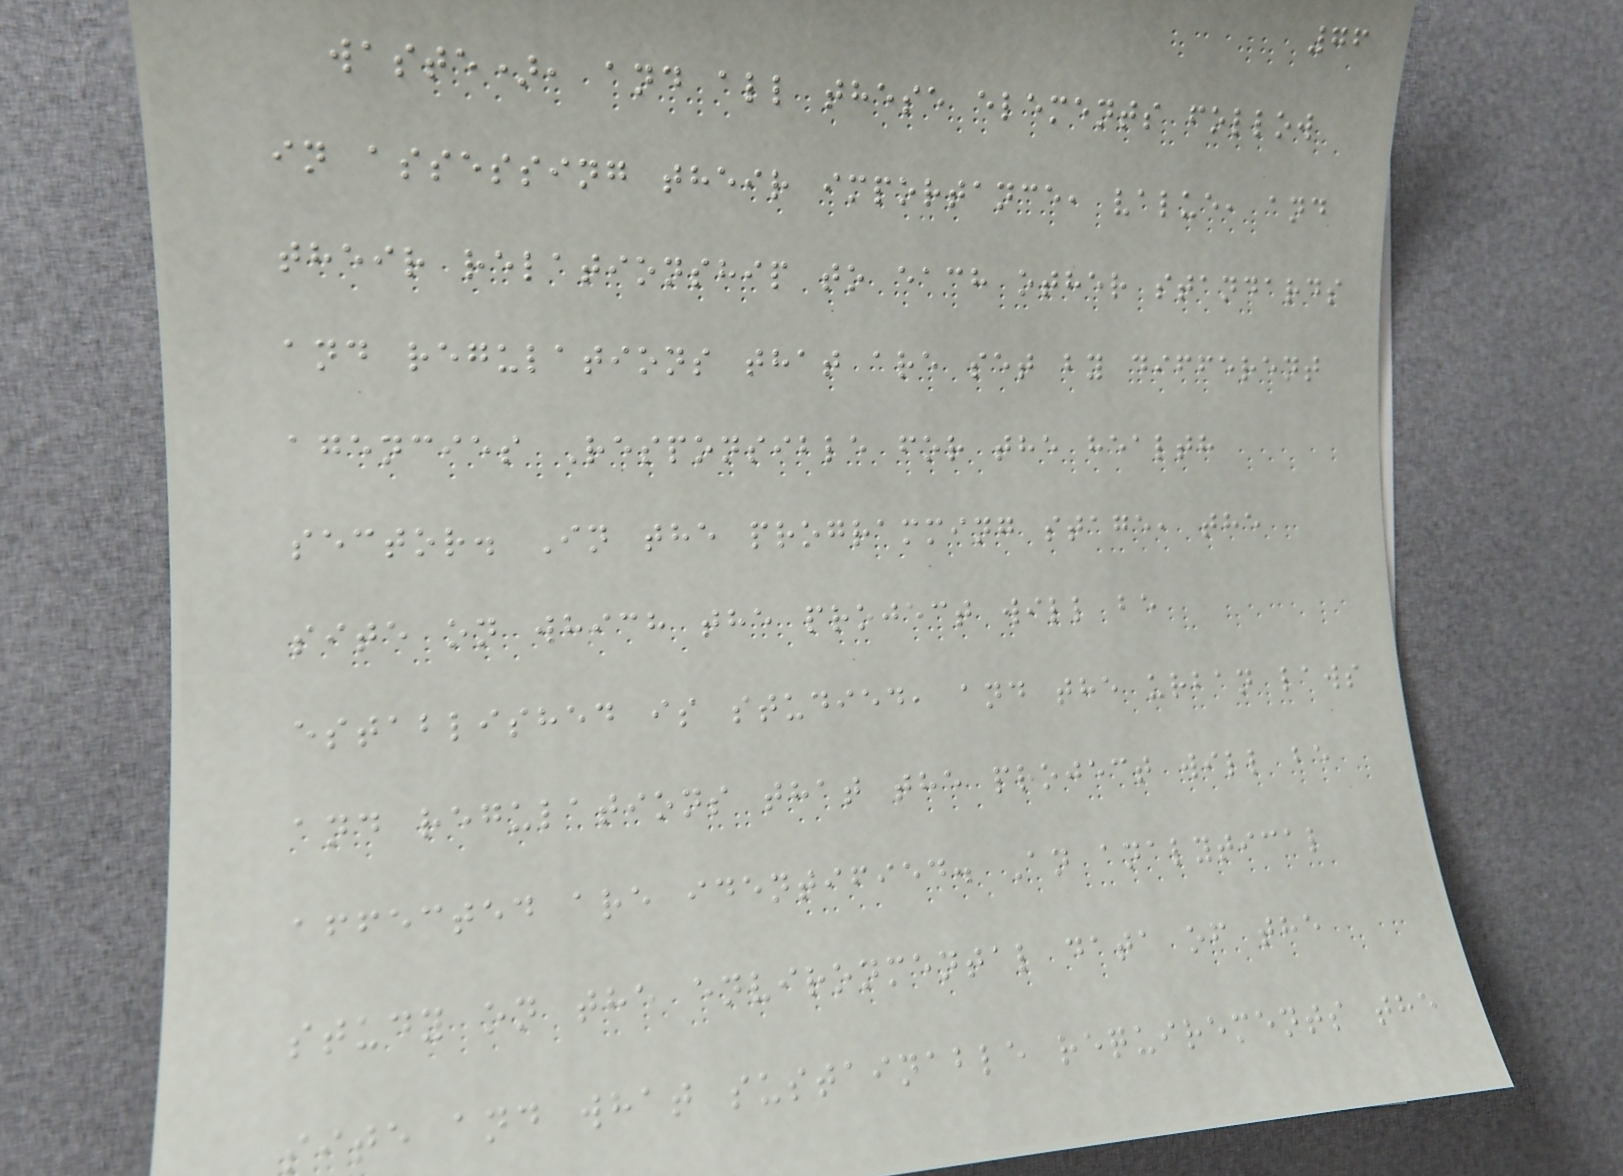76
waste), and all these elements follow
in assessing their importance, value, and
their relationship to each other standards
and regulations that are set by different
agencies Responsible for the health
sector. In the programming stage, the
site on which the project will be
established is studied, and the urban laws
and regulations that the project will be
affected are identified. An analytical
study on the environmental data of the
site and what sustainable requirements the
